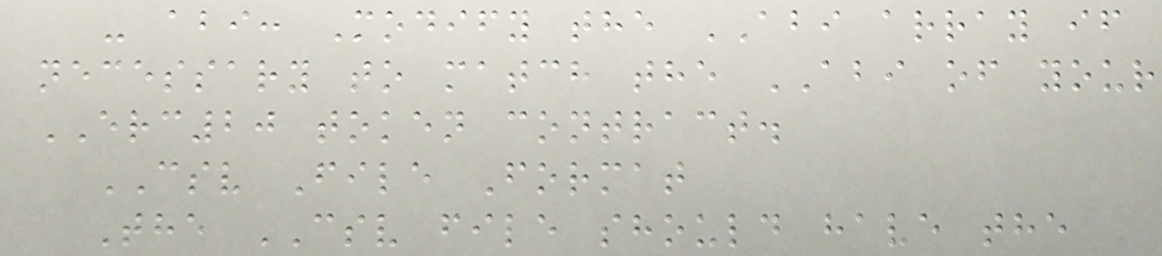- abi: Modify the ABI array if
necessary to match the ABI of your
ERC20 token contract.
CSV File Format
The CSV file should have the
